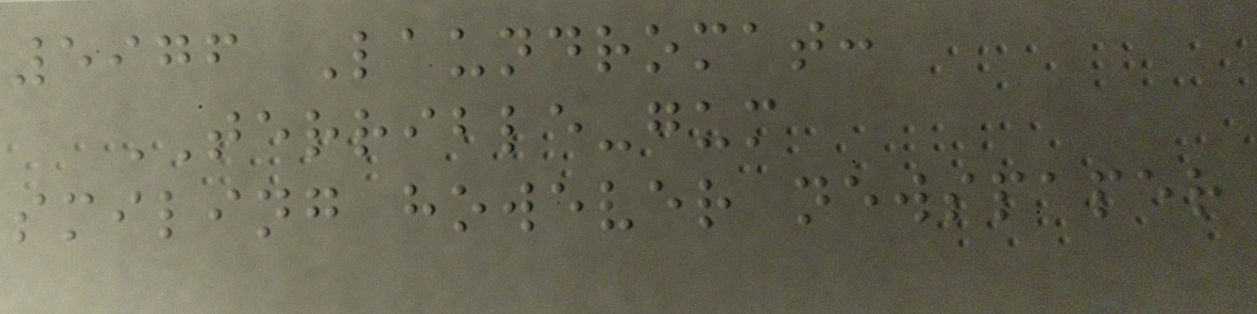5976 Laundromat:
TERRIBLE-gum
smiling however newspaper
